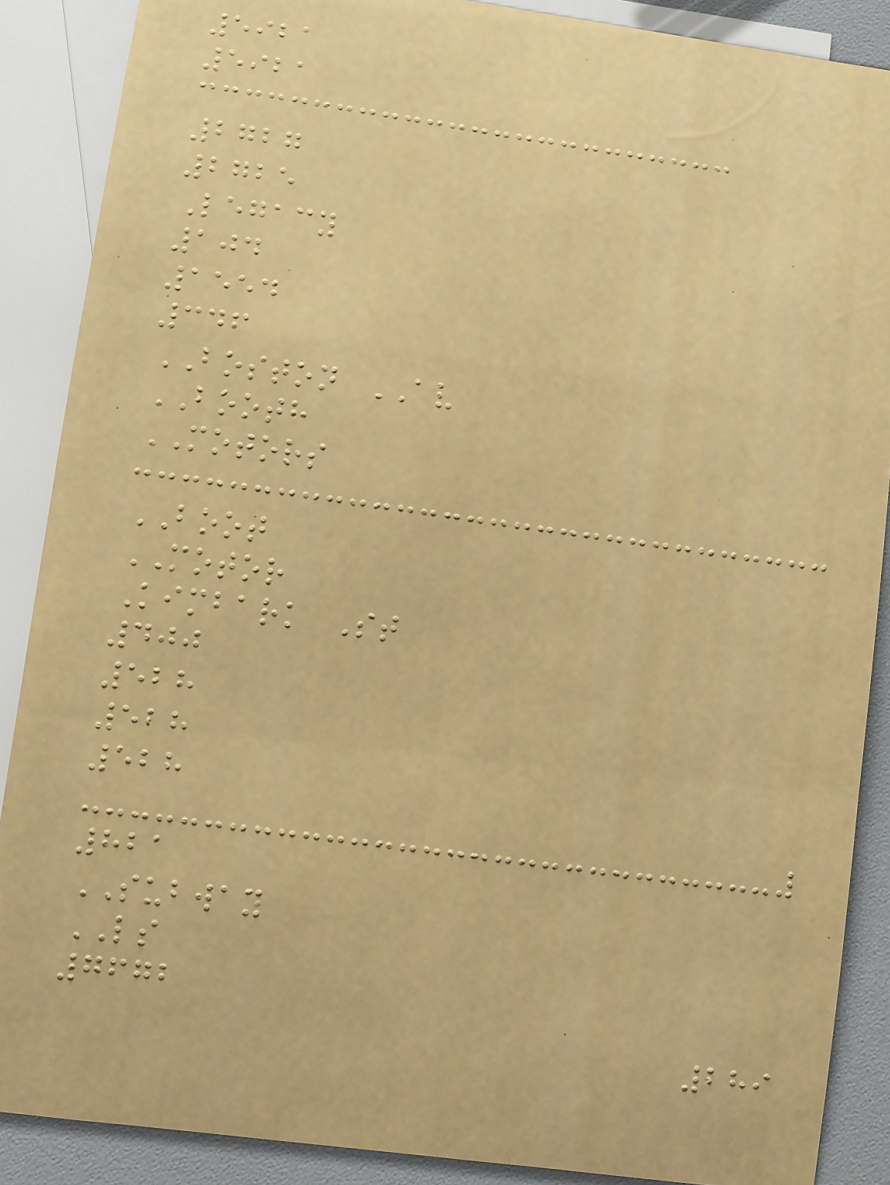5921
5921
2727
2725
Legacy
104
1554
346
BOSTON AV
BOOTH
MOTORS
BOOT
MOTOR
Kimbark St
400
528
528
528
821
SUBWAY
LS
7672
289
